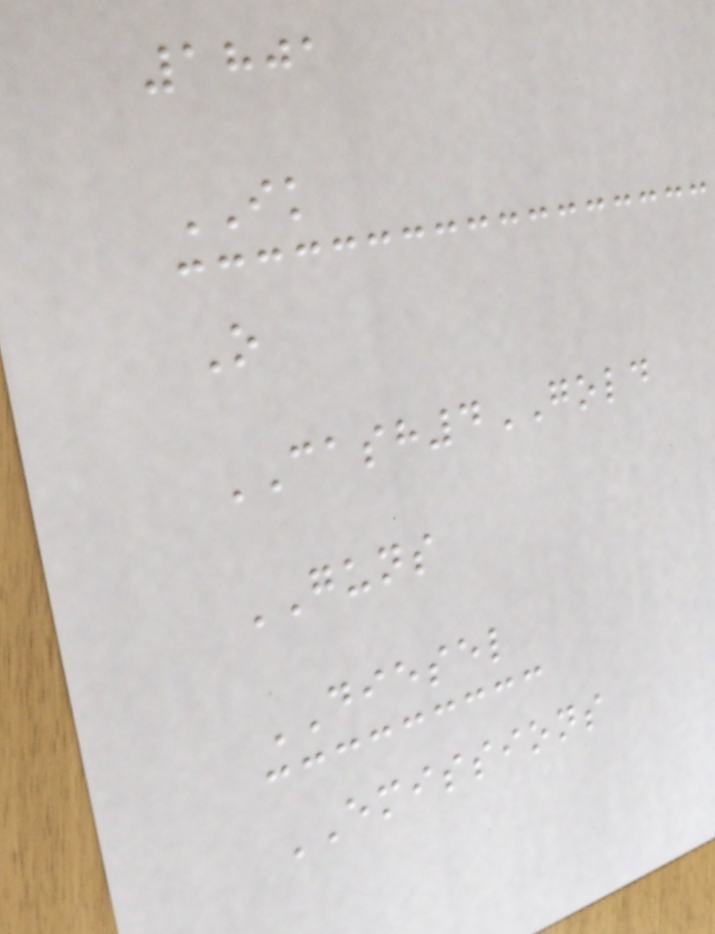1801
IK
O
CASH4GOLD
GUNS
DIESEL
EMISSIONS
